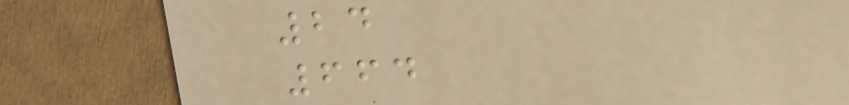24
664
